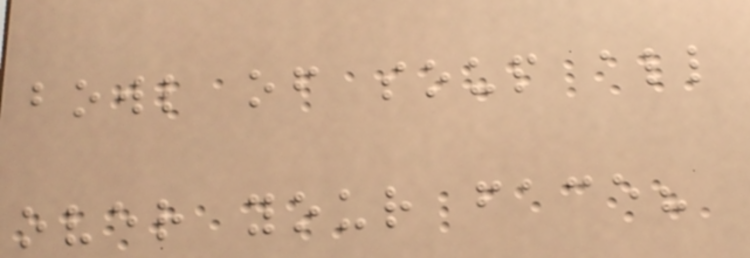bowl of soup all
over your face?
